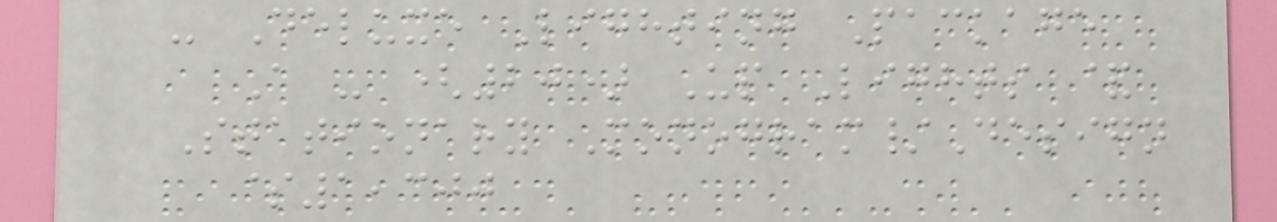- Deluxe Lighting Package
A - (20) Up Lights &
Stationary Monogram/Design
$1,300
